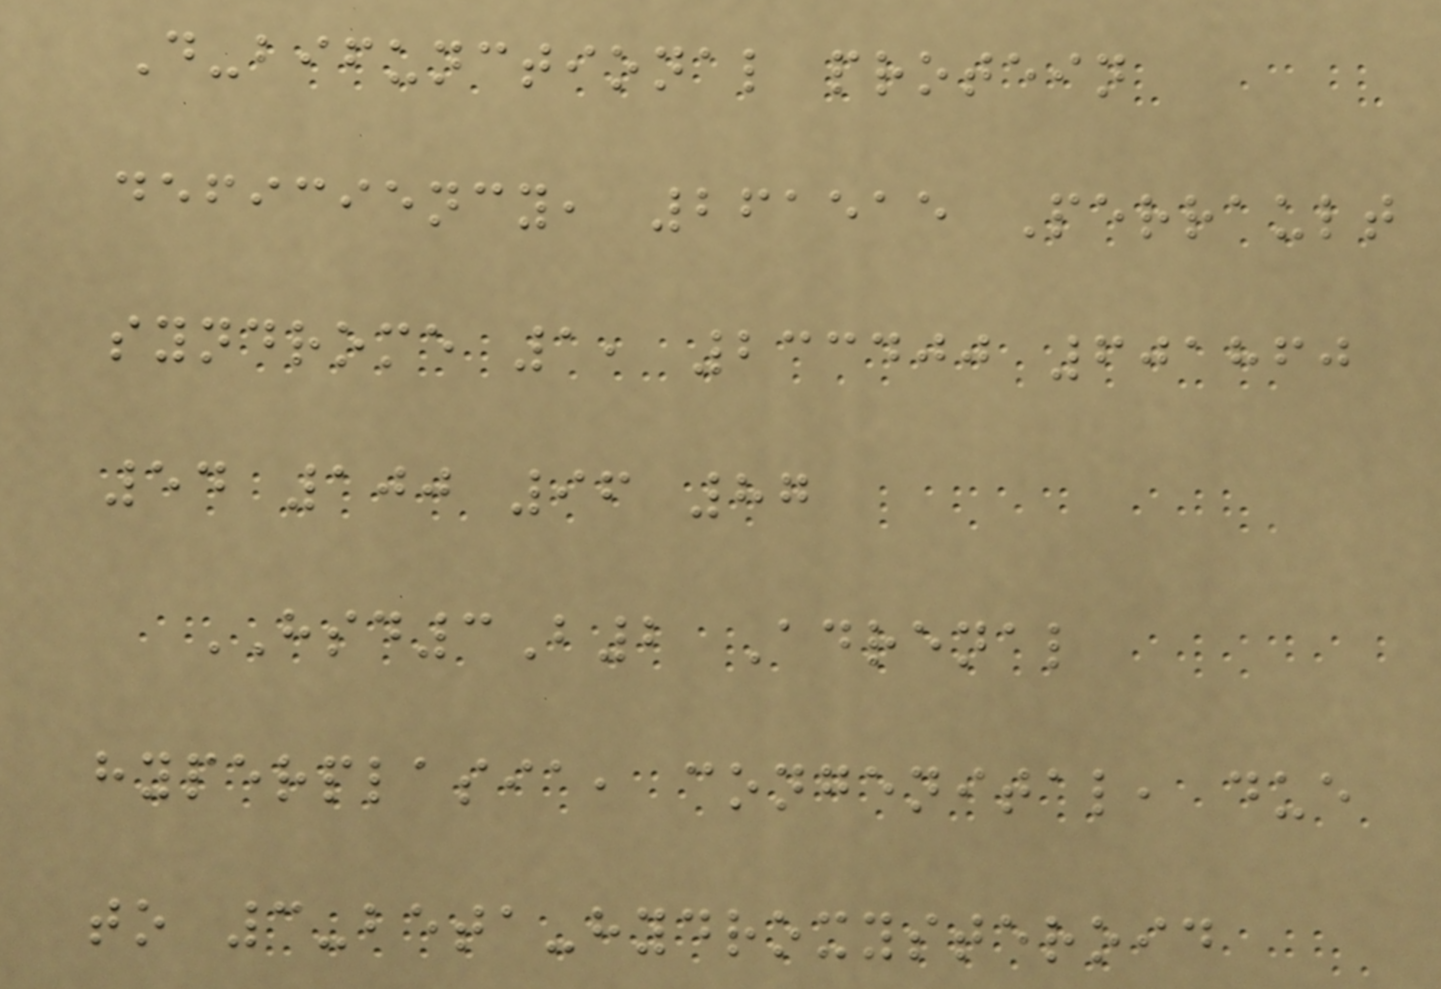D-bifunctional protein
deficiency, 261515 Perrault
syndrome 1, 233400 601860
54 100 96 87
HSD3B2 Adrenal
hyperplasia, congenital, due
to 3-beta-hydroxysteroid
